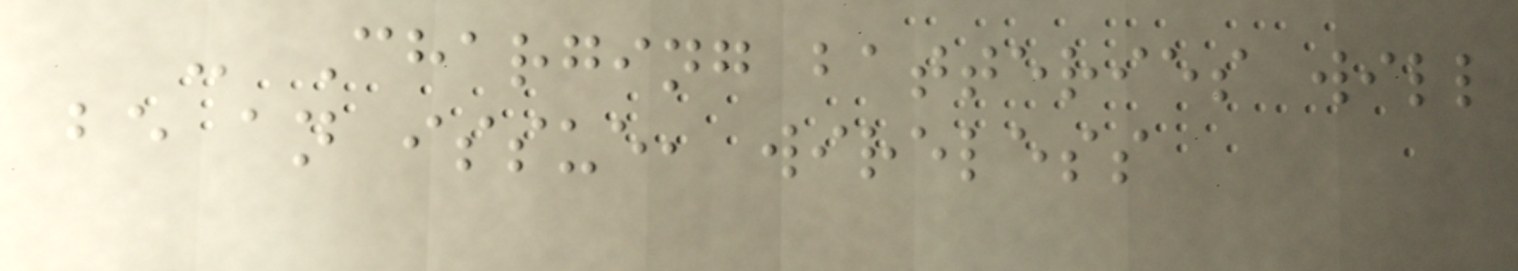- Charging batteries will
be an issue, wireless
